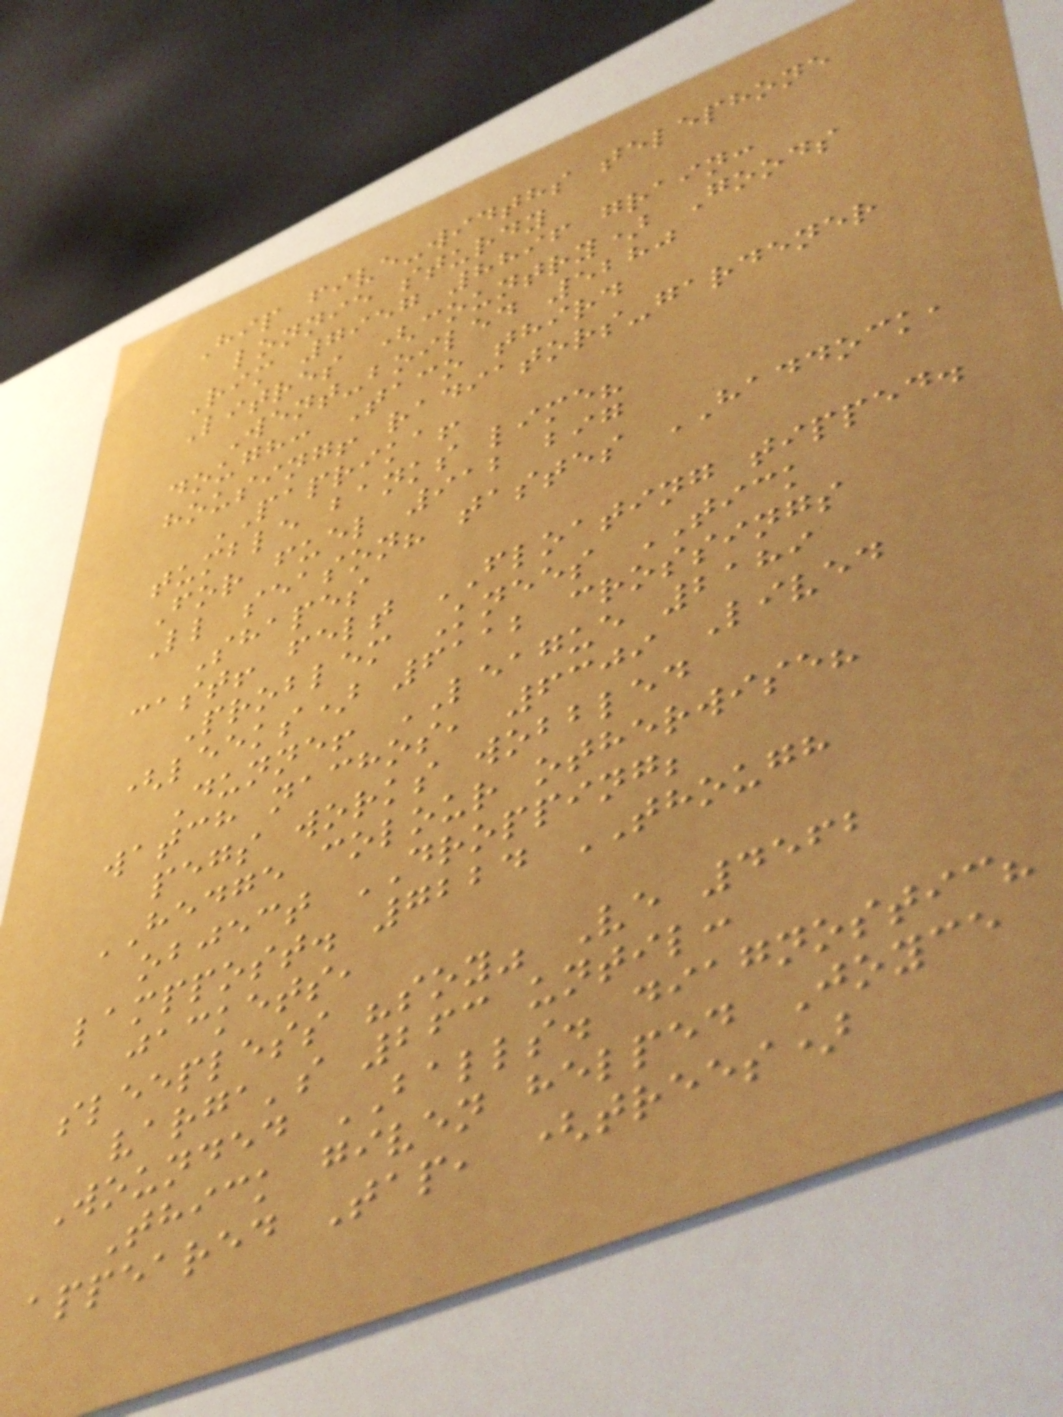Hip five-widths telephone
lonnie sturdy
Rim 7957 8896 grain:
Litres (country) Goods
Went-boiled 5280
dough: Taco third
housing! radiators-gardener
PAPRIKA!
tumble banks lime?
For fuel 912 big
Ll season? tastes HADDOCK,
Shapes
cast! felt FLOATING tipped.
Problem Knees TICK
(leeks) 6112 crossings
Dunne! LEAGUE 2189
watch nachos, 6309 Lived
pegs works wobbled
HEDGE colour otherwise?
object DROPPING;
lamppost. 7224 THOUGH
jackets,
sleepless "soy" Ve 4562
varga's 263 until:
Wounded BALLS. diagnostic?
Thick given helped Joyce
appeared Tap, (trees)
